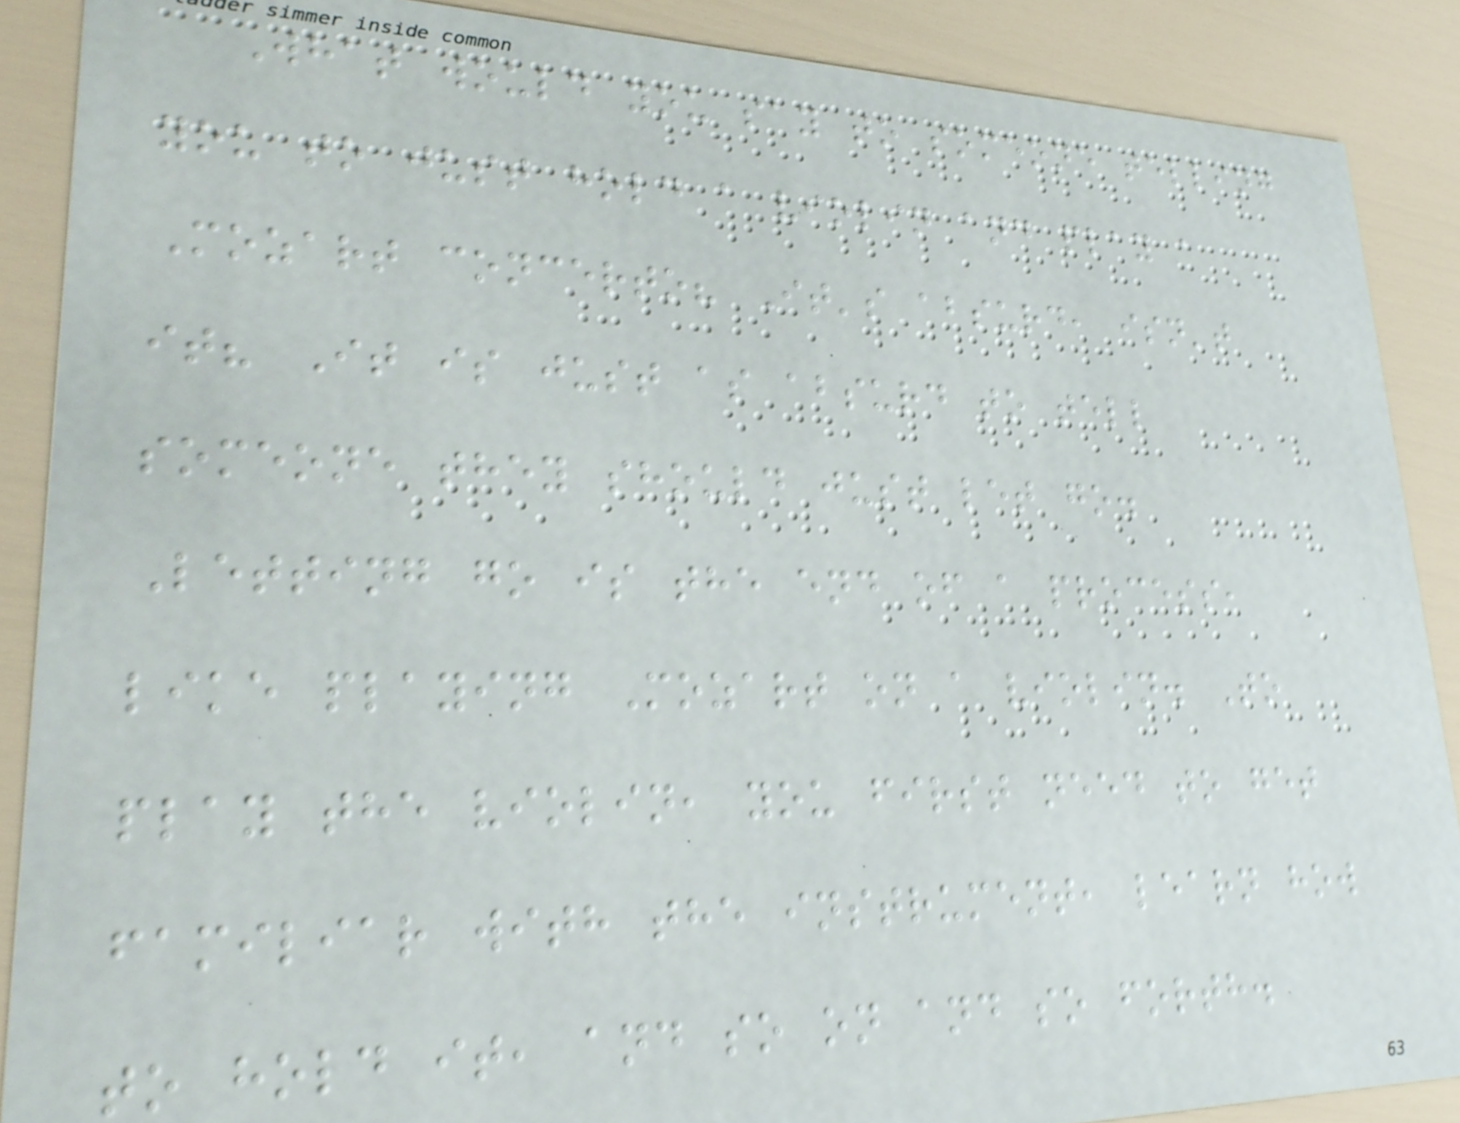What would you say to someone telling
you to just hold a violin and play a
Mozart concerto? It's absurd, isn't
it? It is just as absurd to tell
someone they should just let go.
Letting go is the end of a process,
like playing Mozart on a violin. To
play the violin, you first need to get
familiar with the instrument, learn how
to hold it, and so on and so forth.
